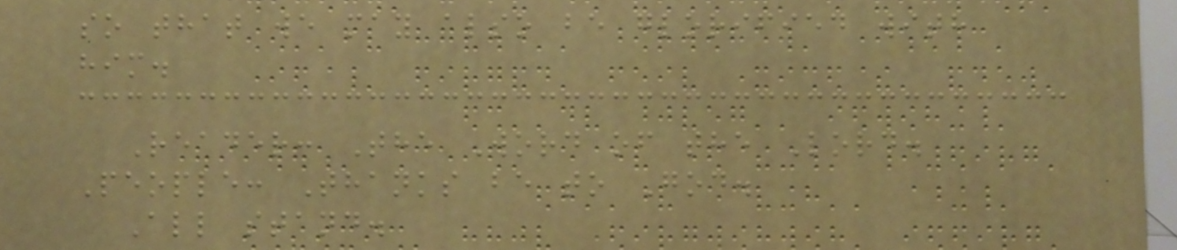so that we may also be glorified with
him.
Reader: The Word of the Lord.
People: Thanks be to God.
All stand.
